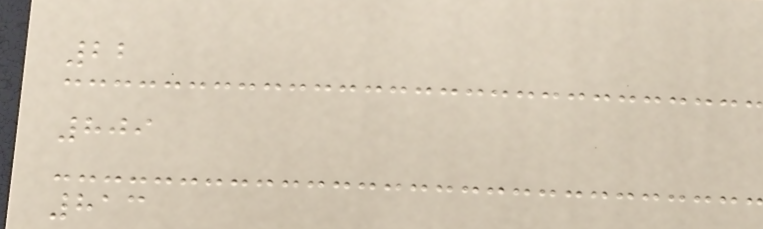22
809
813
